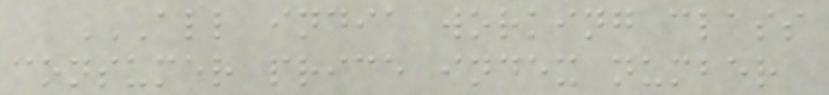ALL INDIA WORKING CLASS
CONSUMER PRICE INDEX NUMBER
